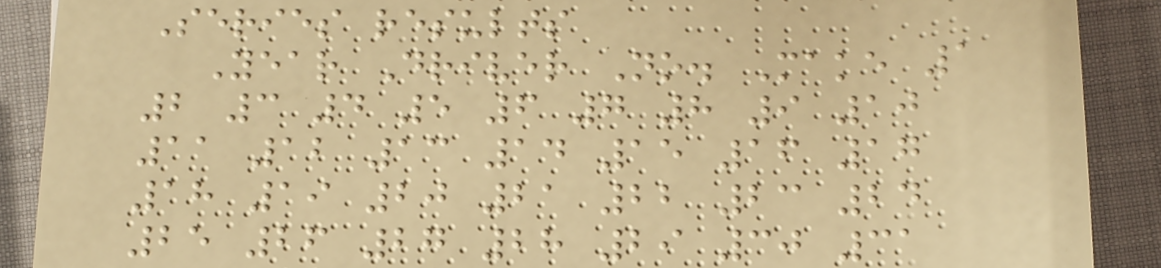Series results
Year Driver No. Make 1
2 3 4 5 6 7 8 9 10
11 12 13 14 15 16 17
18 19 20 21 22 23 24
25 26 27 28 29 30 31
